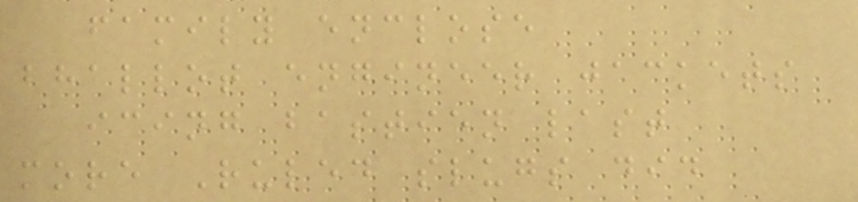family enclose
bhallot engineer jackets
icing bastien last
more Ruled slugs did
